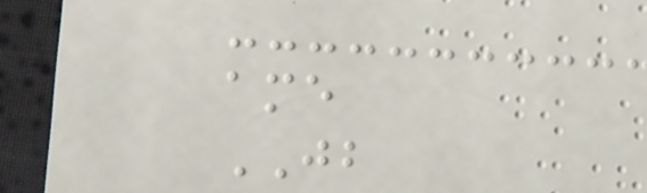ame
JB
